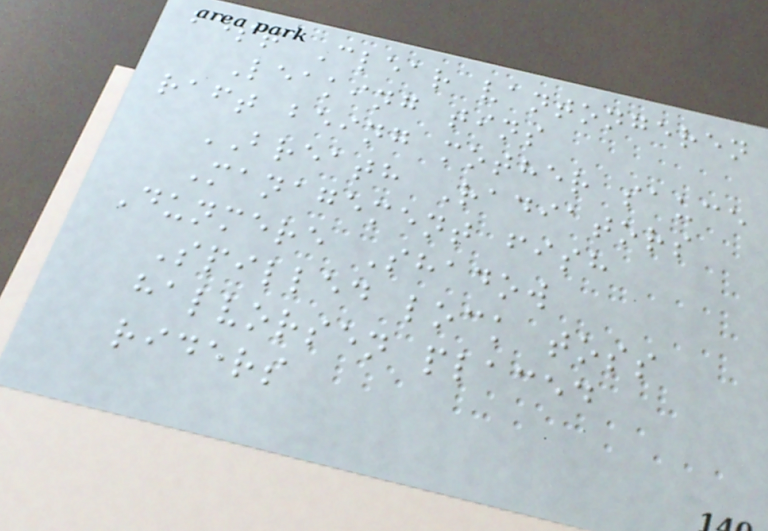best Clear vantongeren
Leaking tins
raft being mother sauce
BREATH Radiators
Management fish
Dunmere Shadow
Spilled lock toss
halvorsen placed
riders
